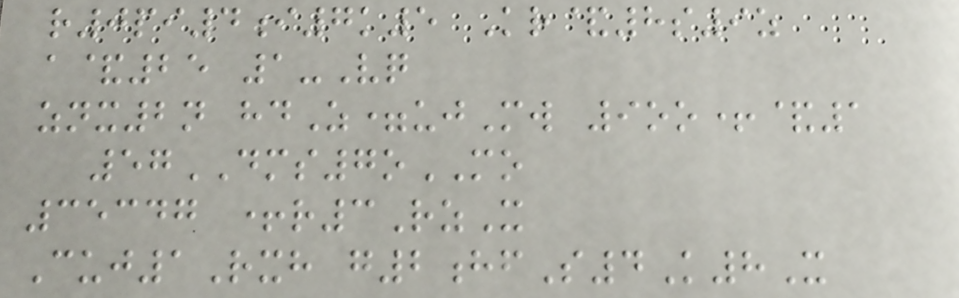r0pi4i7k5 Kr&8s9z
a&25 1-Vq
znx2n hdZ=ujMw 9oo+&1
57DMS7oMO
35347 +r3RzX
Cuj1Rxh g2hfS4K8X
